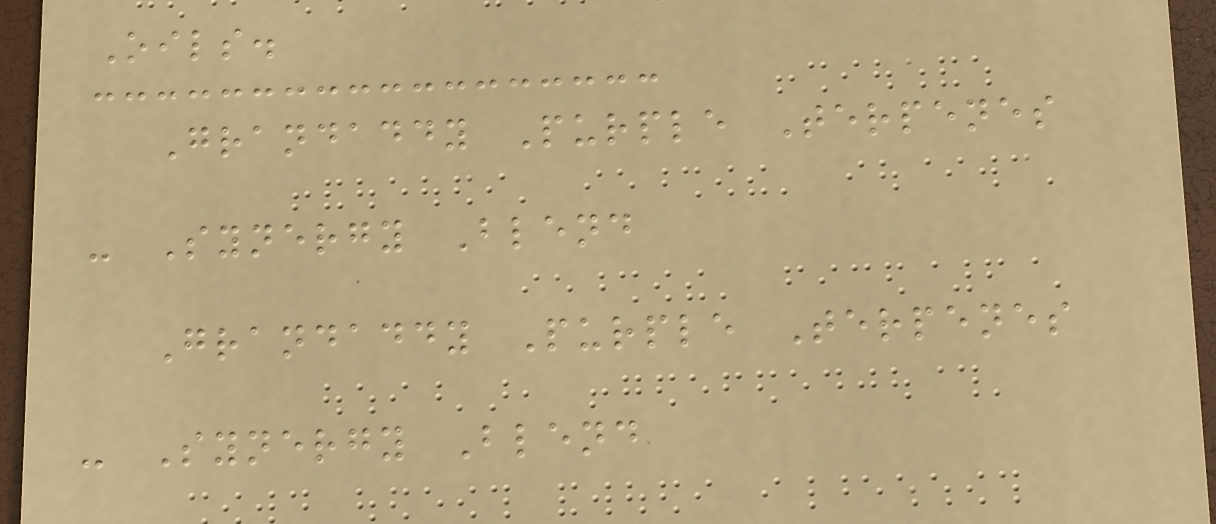Oils.
Grandaddy Purple Terpenes
- Synergy Blend
Grandaddy Purple Terpenes
- Synergy Blend
